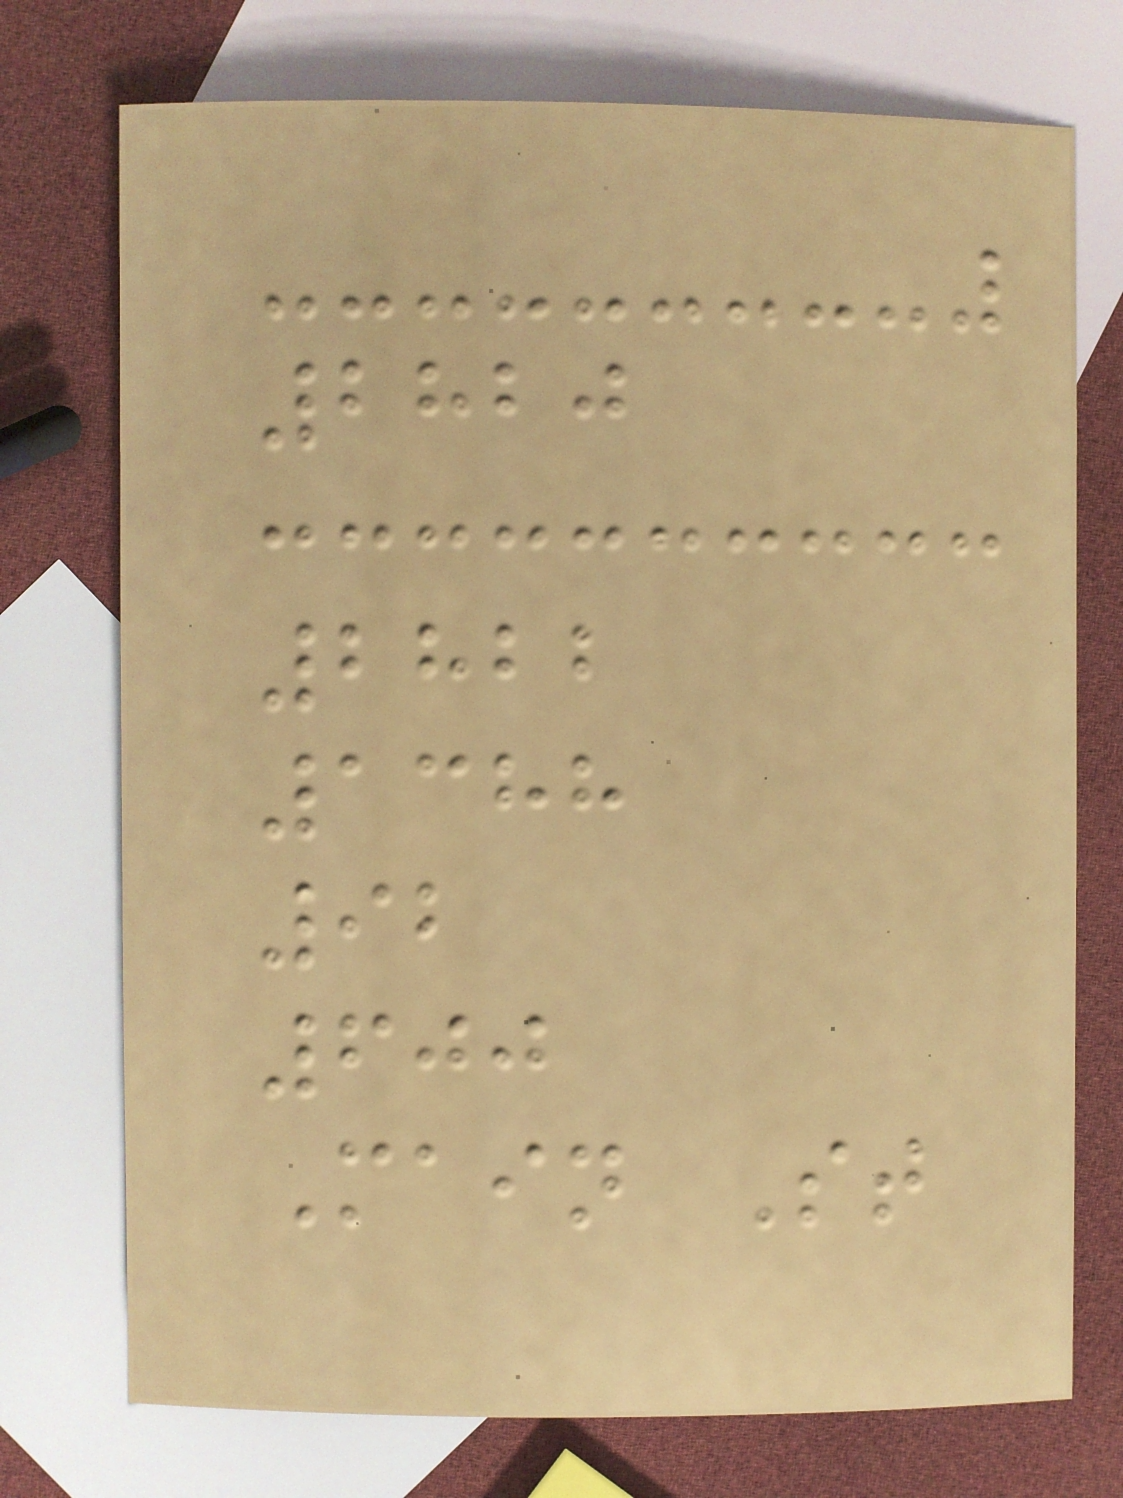2820
2822
1388
92
600
Main St
